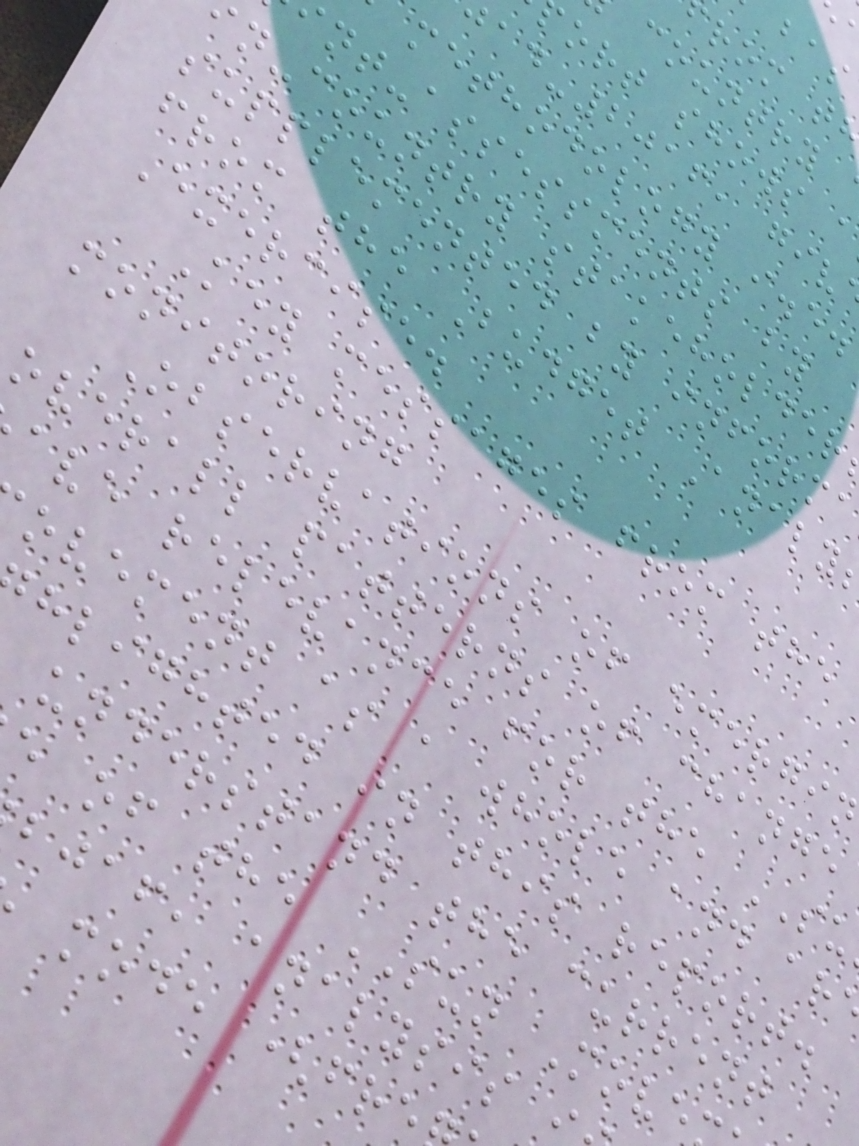rom t
country
ort shows a
-2016, giv
methodology i.e.
nt-assessments by
n-country stakeholder
supplemented by informa
from the Budget Analy
Exercise.
Key messages from the
monitoring
Observations of emergin
overall patterns of change
ave relevance for the SU
ovement as a whole and ar
hlighted in this report.
understand the current
e of the SUN Move
bjaf, analysis
mode (fre
